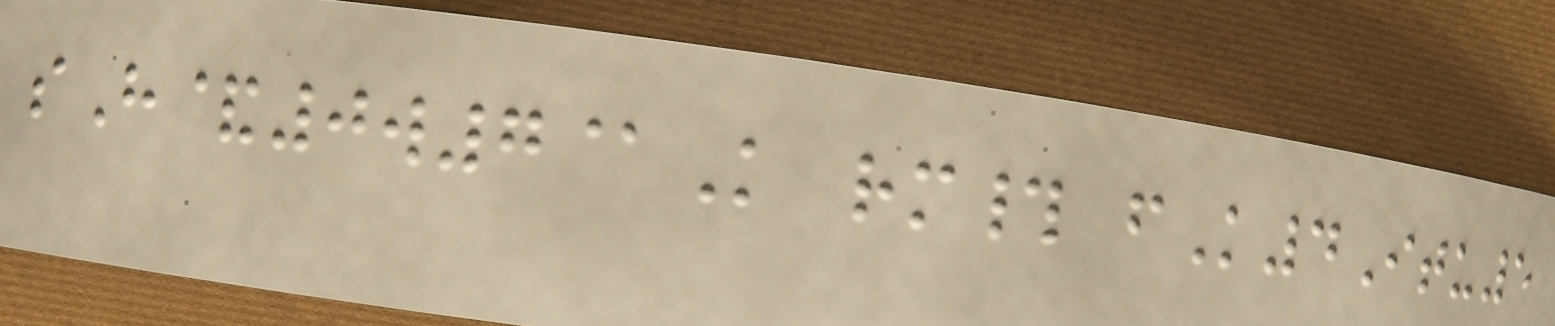sH&0w7@K rm# fK4Itu5
